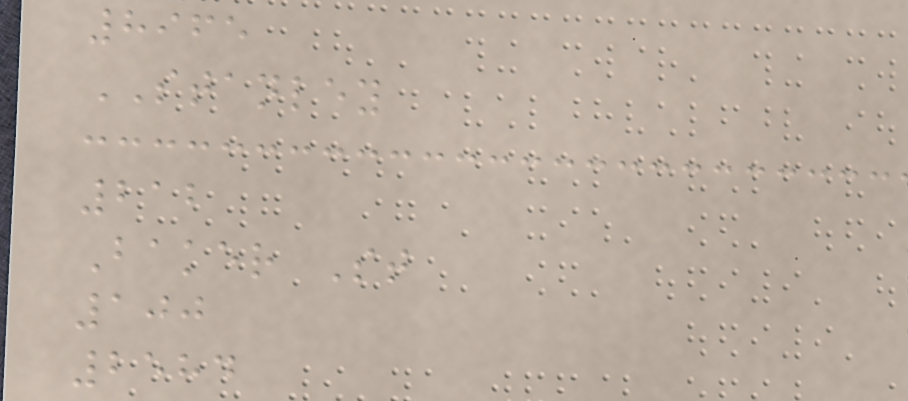8965
STANLEY
212
Baker St
100
2584
